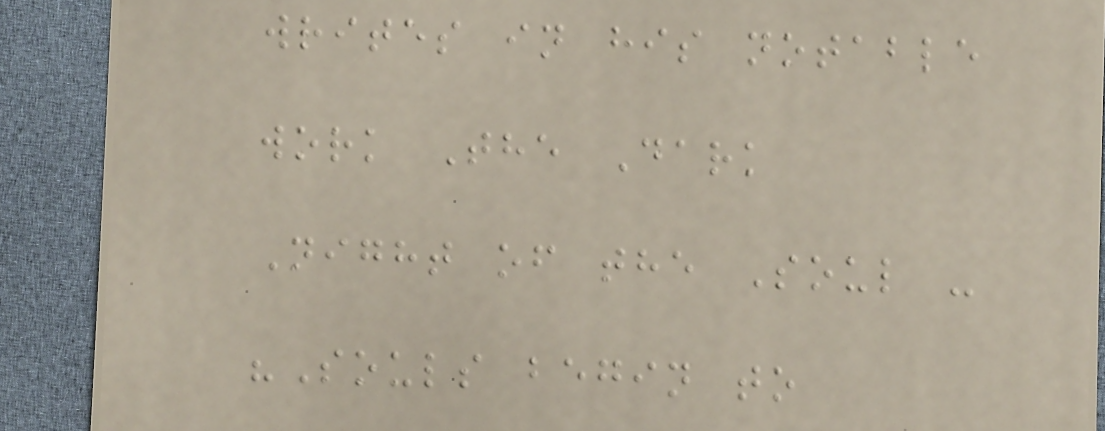writes in his notable
work The Dark
Night of the Soul -
"Souls begin to
